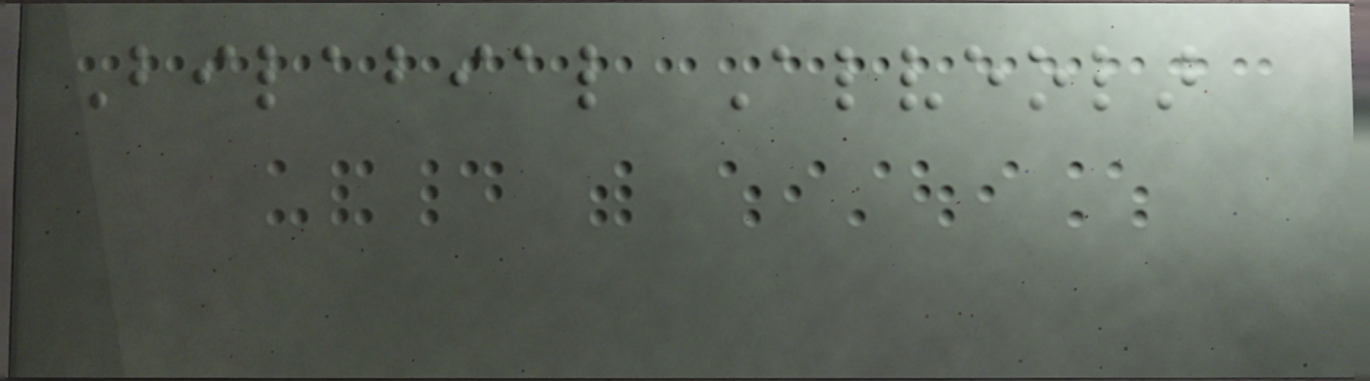Bilabial Alveolar
